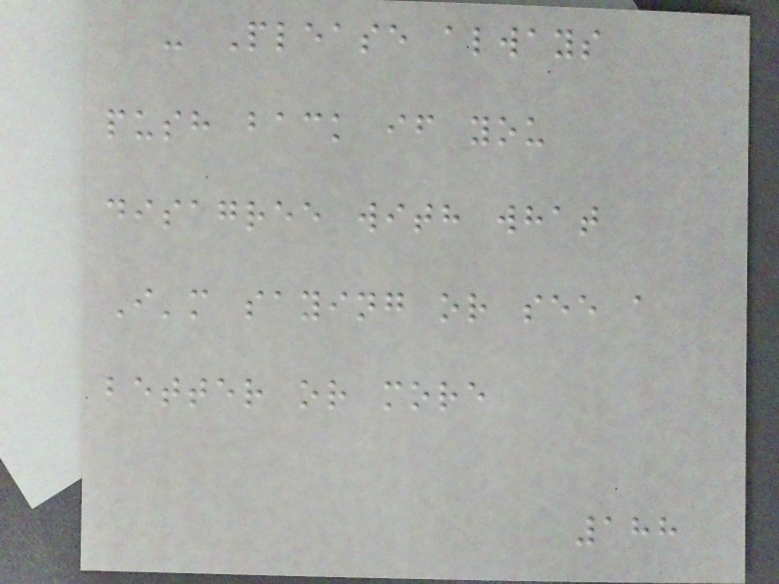- Please always
push back if you
disagree with what
I'm saying or see a
better or more
188
